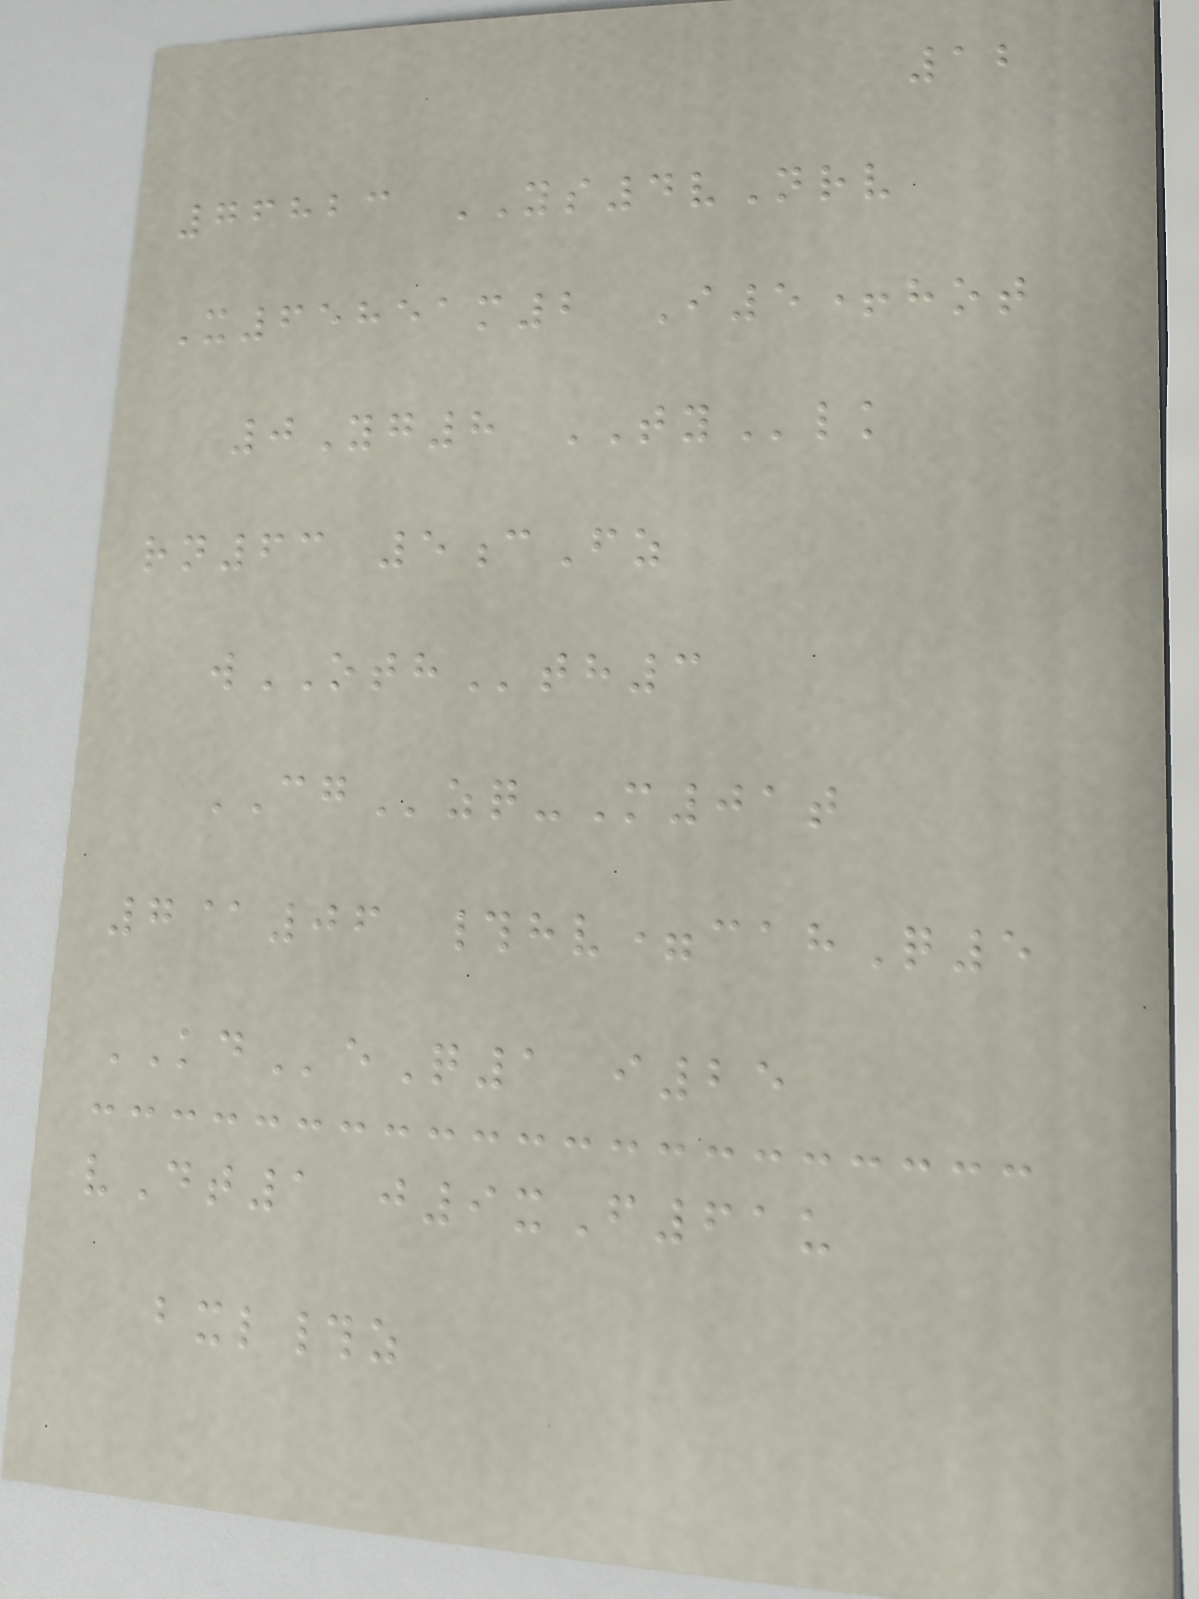12
76823 YS4vNrv
X65851m2 I5+hot
0Yg8 TYlk
rn63 5cFz
wOTHth3
CGzq-M01t
7@06 #hv=cahQ5
KDeQ1 i25
vDt1 j9xF61u
bxl#z
